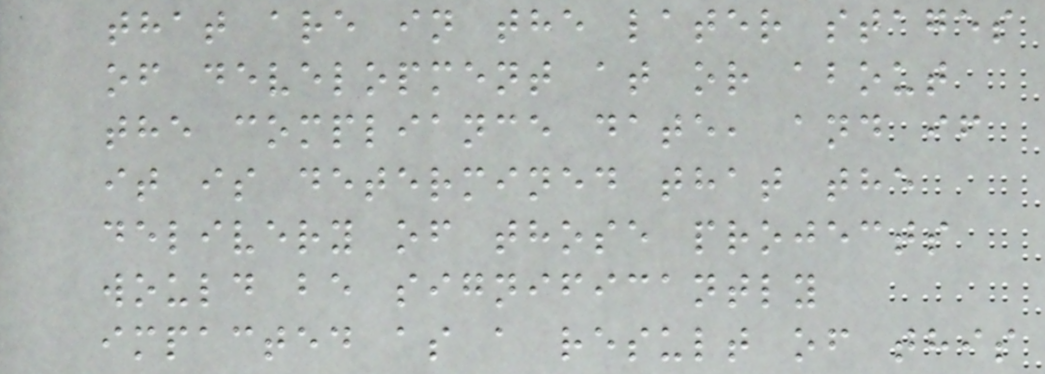that are in the later stages
of development at or about
the compliance date, and if
it is determined that the
delivery of those projects
would be significantly
impacted as a result of this
